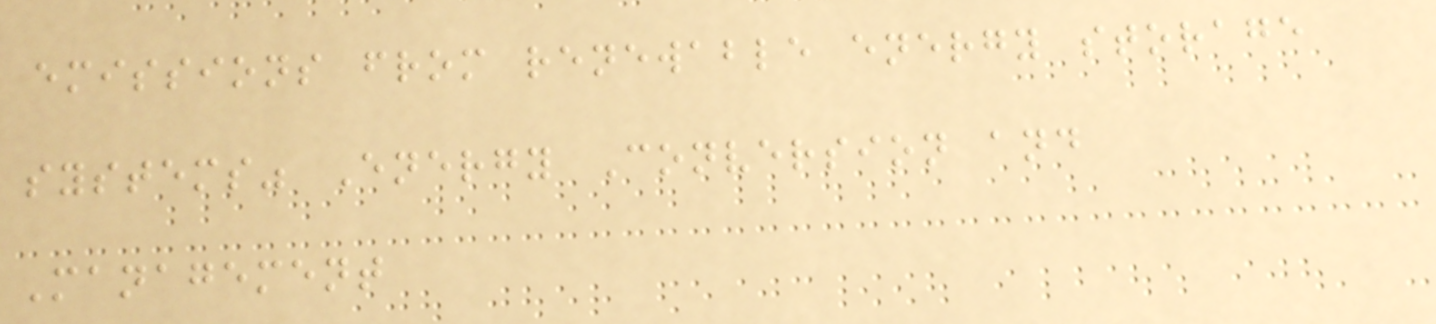emissions from renewable energy storage
systems" Energy Conversion and
Management
